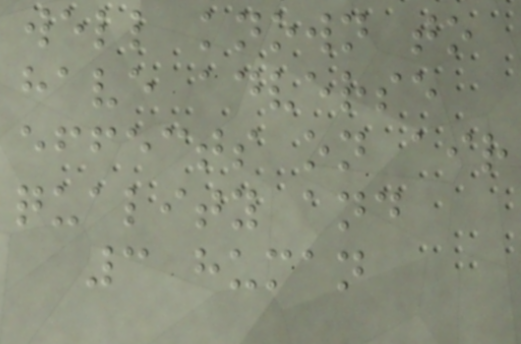well known to
have adverse
effects on air
quality and
3 human
